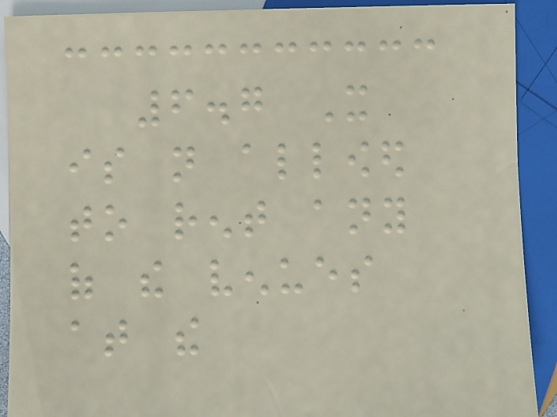6.7 It
is not allowed
to rent any
of the venues
at the
